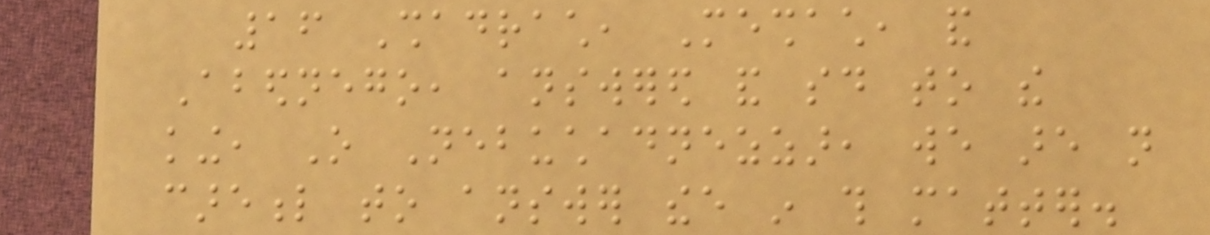16 Shadrach, Meshach, and
Abednego, answered and said to the
king, O Nebuchadnezzar, we are not
careful to answer thee in this matter.
